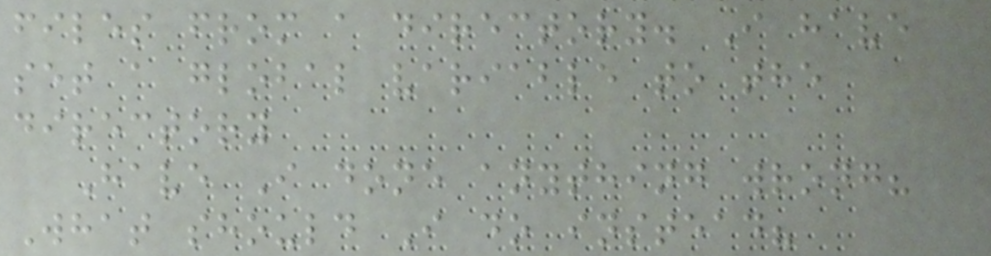files from a directory. I have
set a global variable to the
directory
Have I done anything wrong?
What should I do instead?
